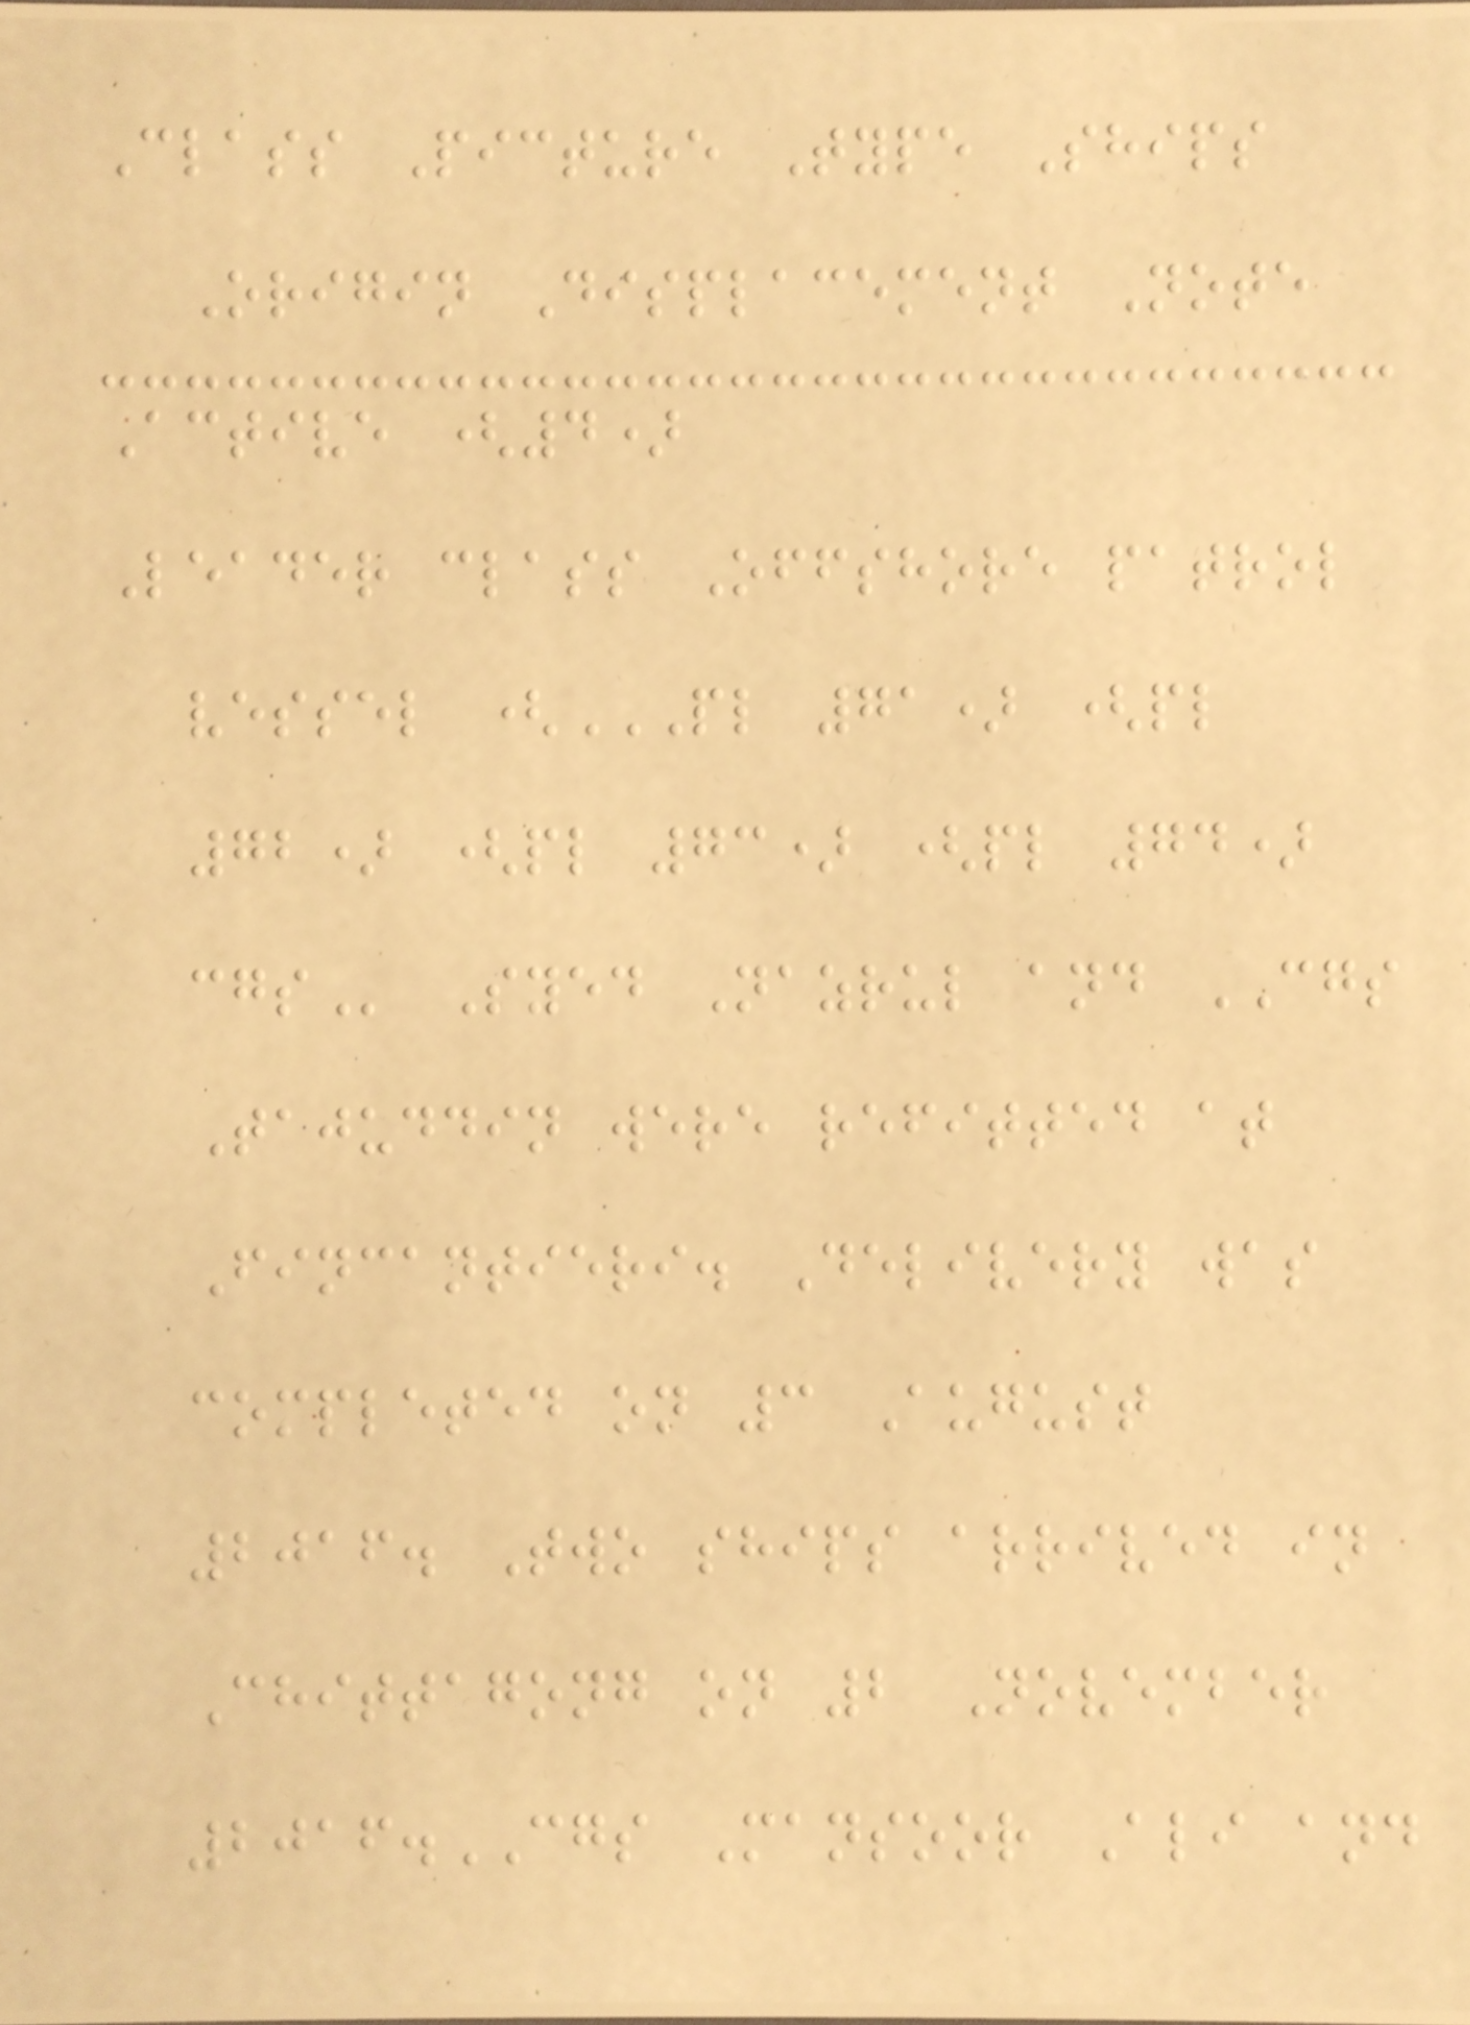Class Picture Type Ships
Origin Displacement Note
Active (4)
Leader class Offshore patrol
vessel (PL 71) (PL
72) (PL 73) (PL 74)
CGS Syed Nazrul and CGS
Tajuddin were refitted at
Fincantieri. Delivery was
completed on 3 August
2016. Two ships arrived in
Chittagong on 2 November
2016.CGS Mansoor Ali and
